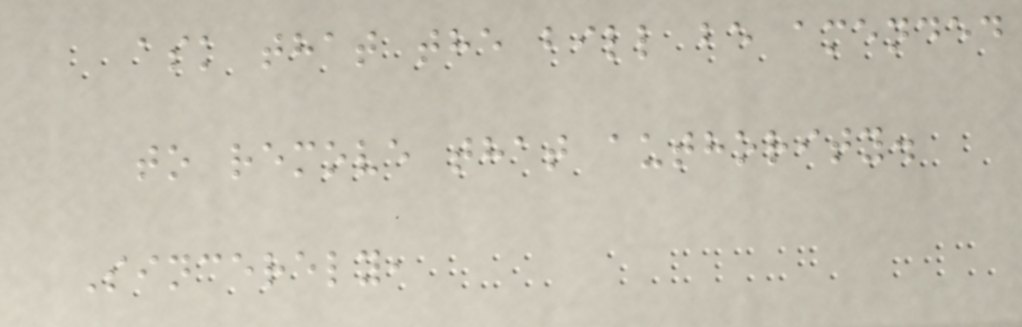ask that the bill be amended
to remove that authority.
Sincerely,
